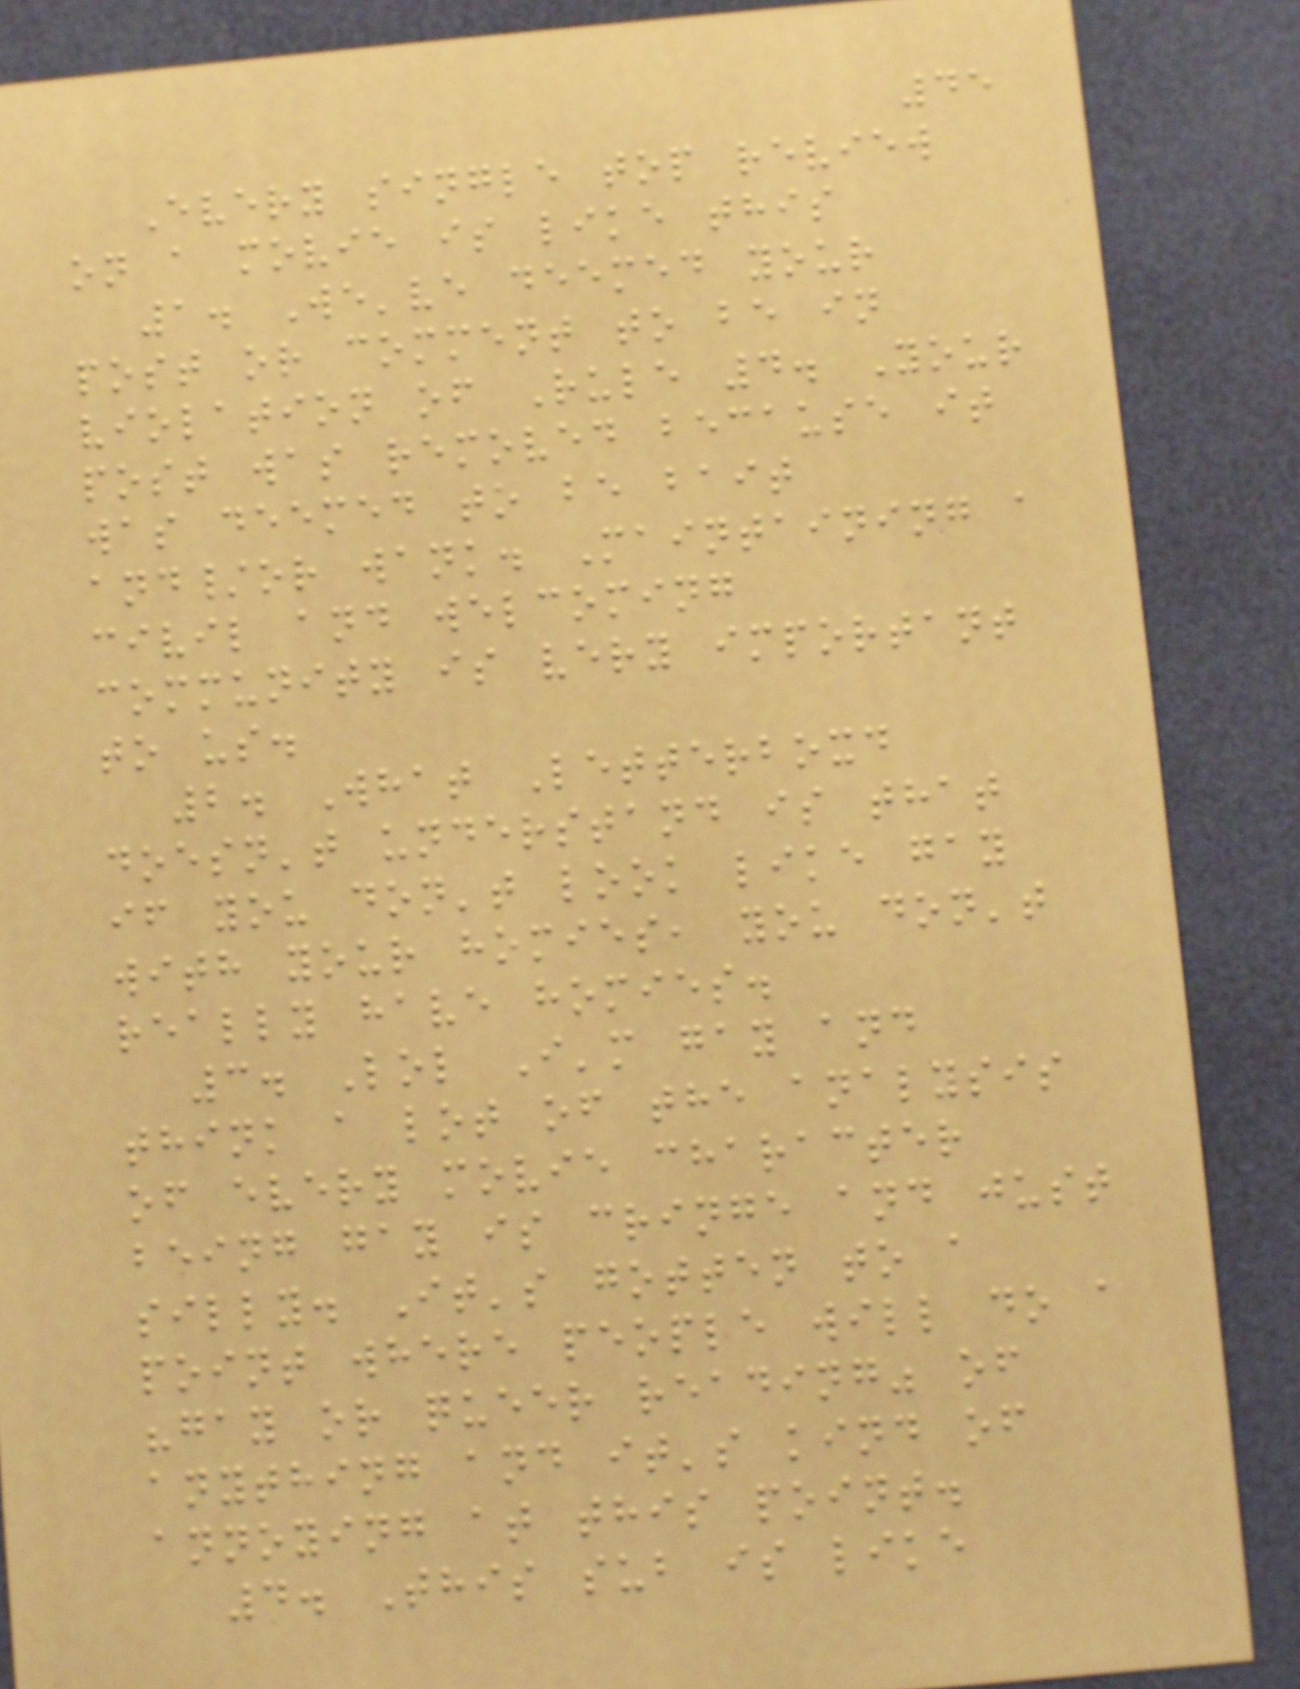45
Every single top review
on a movie is like this
1. We've deemed your
post or comment to be in
violation of Rule 4. Your
post was removed because it
was deemed to be bait
and/or wank. Maintaining a
civil and welcoming
community is very important
to us.
2. What Letterboxd
doesn't understand is that
if you don't look like gay
with your homies, you don't
really have homies.
3. Lol I'm gay and
think a lot of the analysis
of every movie character
being gay is cringe and just
silly. It's gotten to a
point where people will do a
"gay or queer reading" of
anything and it's kind of
annoying at this point.
4. This sub is like
